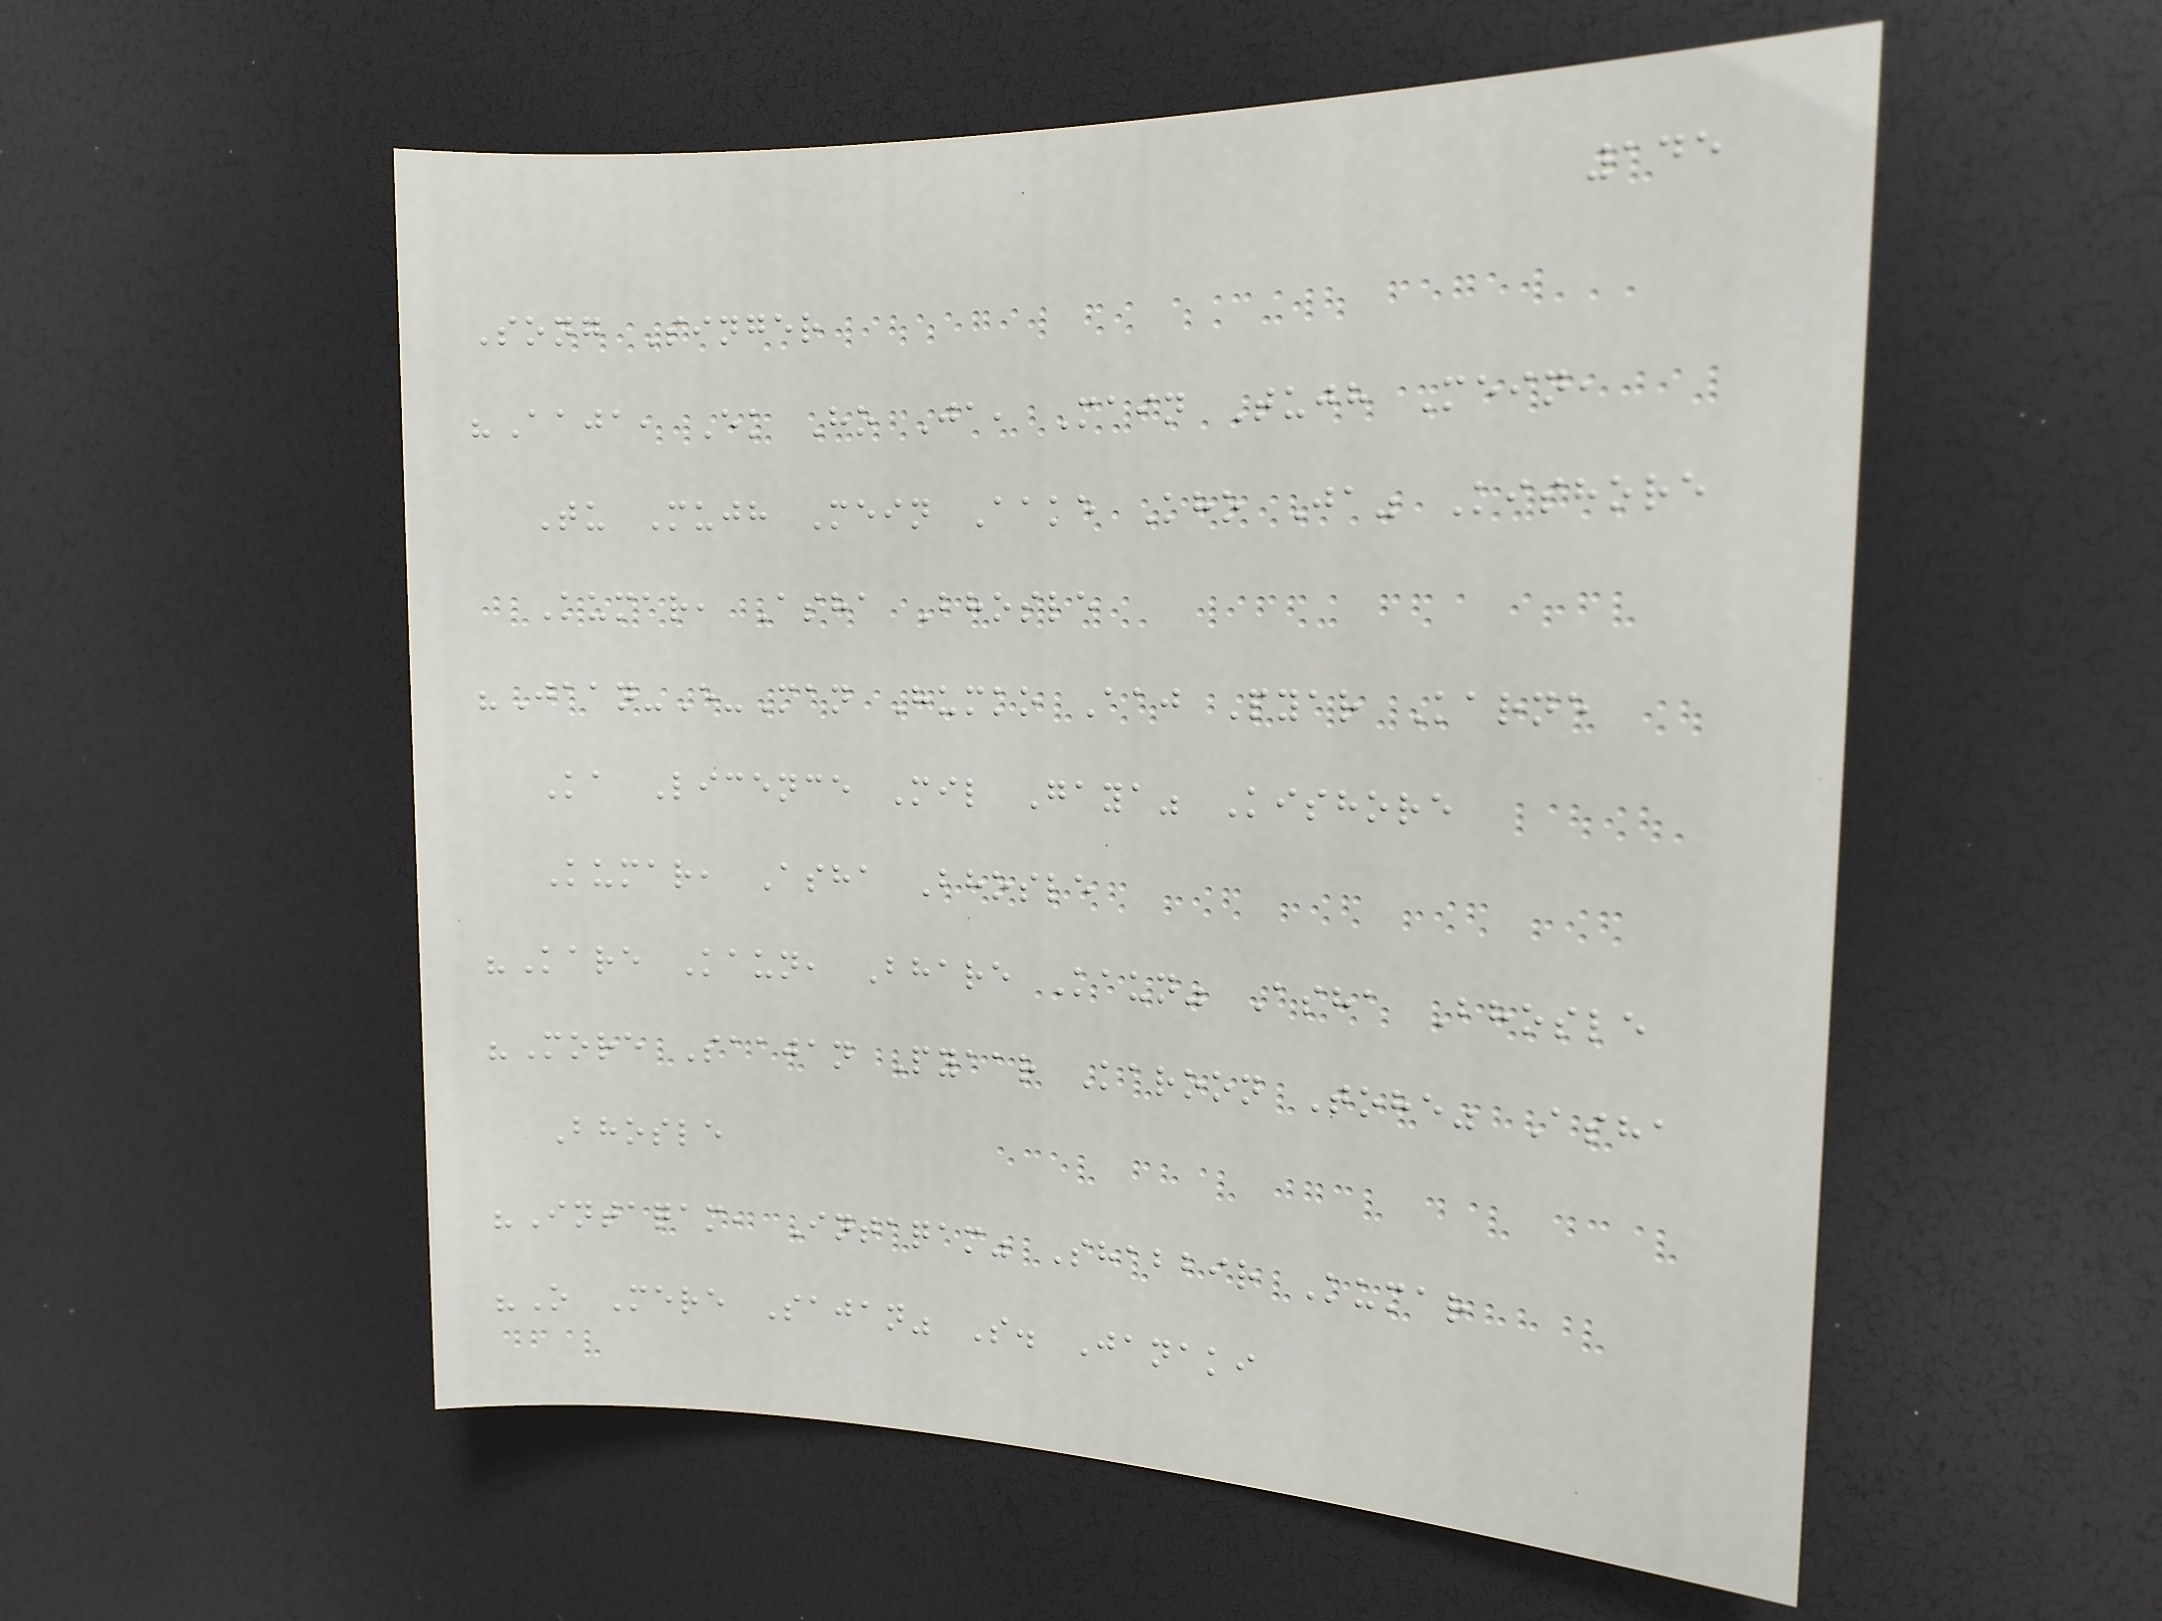145
Song Singer
"Aaja, Ek Ho Ja, Main Tujh Mein,
Tu Mujh Mein Aake Kho Ja" Kishore
Kumar, Asha Bhosle
"Jaan-E-Man Humko Aaj Pyar Karne
Ka Licence Mil Gaya" Kishore
Kumar, Asha Bhosle
"Kare Kaun, Bhare Kaun" Asha Bhosle
"More Saajan Pyaar Karoon Tohe" Asha
Bhosle
"Intaqam, Intaqam" Shabbir Kumar
"O Mere Sajan" S. Janaki
